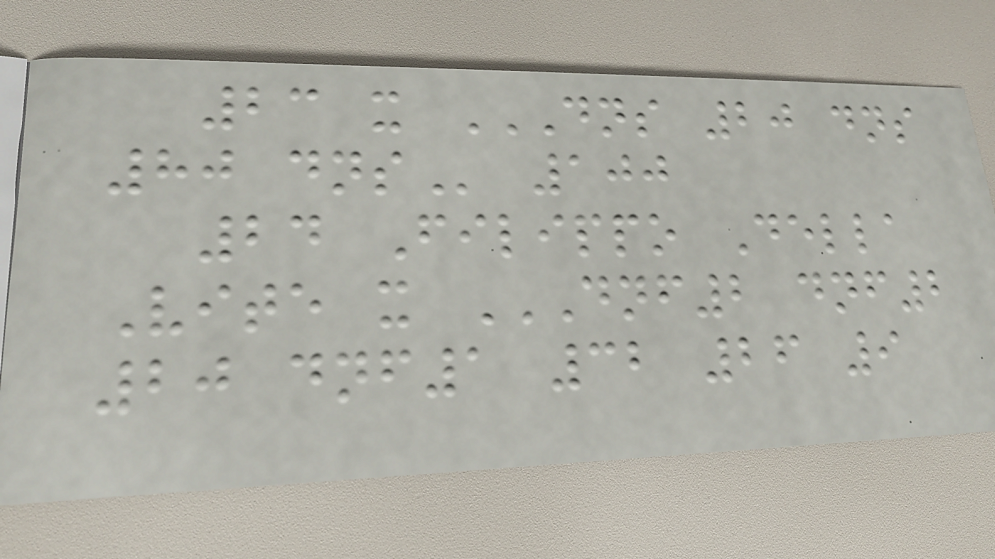23 x DNS 20 DNS
80 DNS 100
24 Filippo Della
Vite x DNF2 DNF2
20 DNF1 32 26 9
